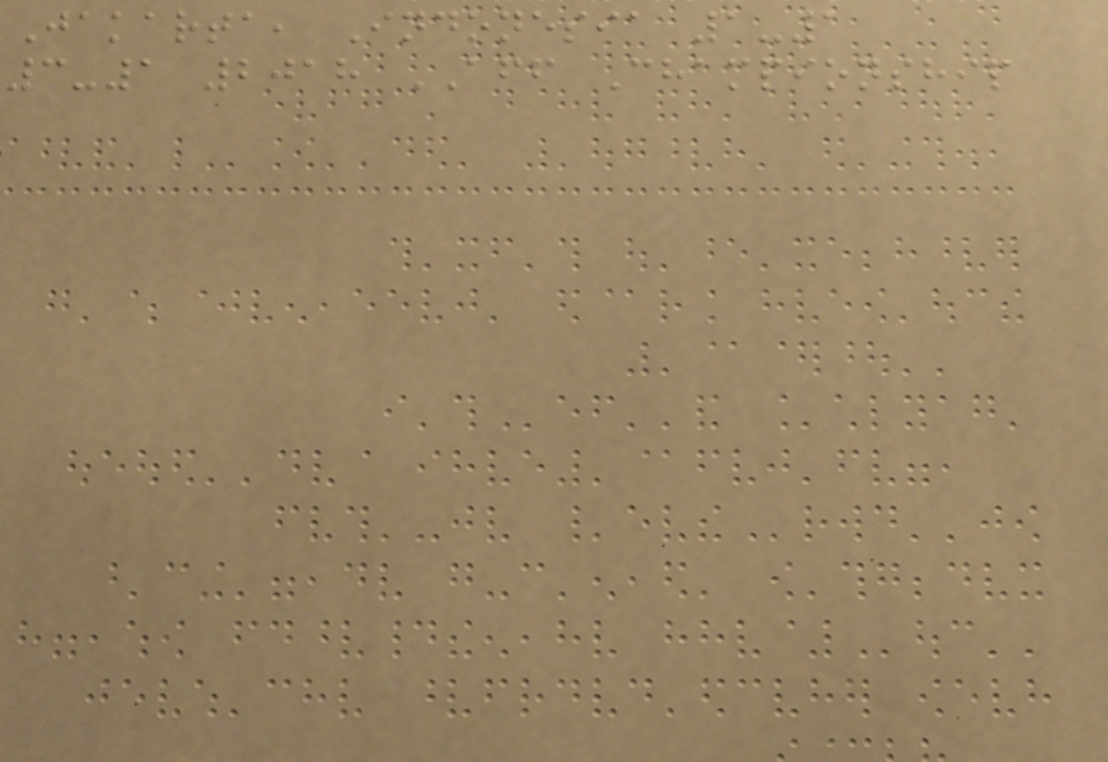Jakarta, Indonesia 1-1
3-1 2018 AFF Championship
